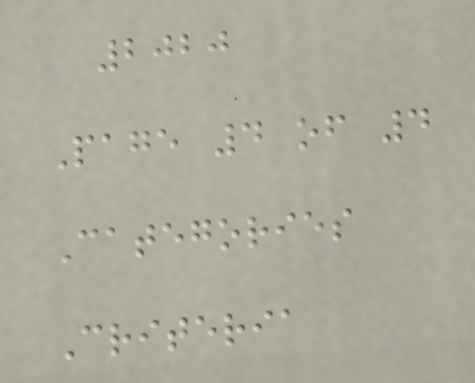2020
Page 4 of 4
Categories
Criteria
